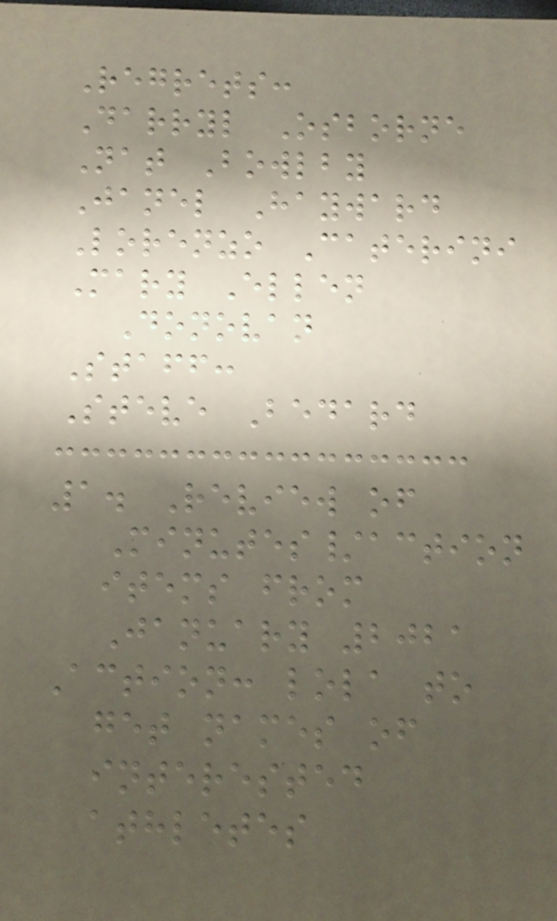Regrets:
Darryl Osborne
Nat Bowlby
Janel Hayward
Lorenzo Caterini
Mary Ellen
Donovan
Staff:
Steve Bedard
1. Review of
Minutes/action
items from
January 2021
Action: lola to
get names of
interested
athletes
